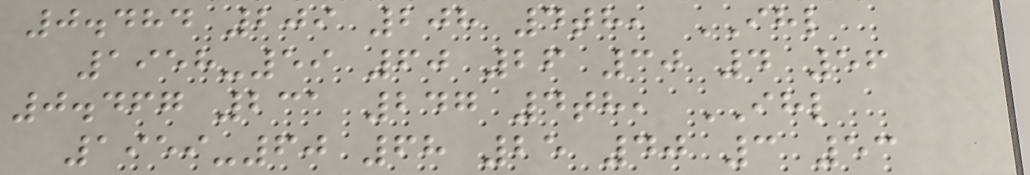0.484 209 208 4th, IHL
1958-59 60 26 30 4 56
0.467 231 247 4th, IHL
1959-60 68 25 40 3 53
